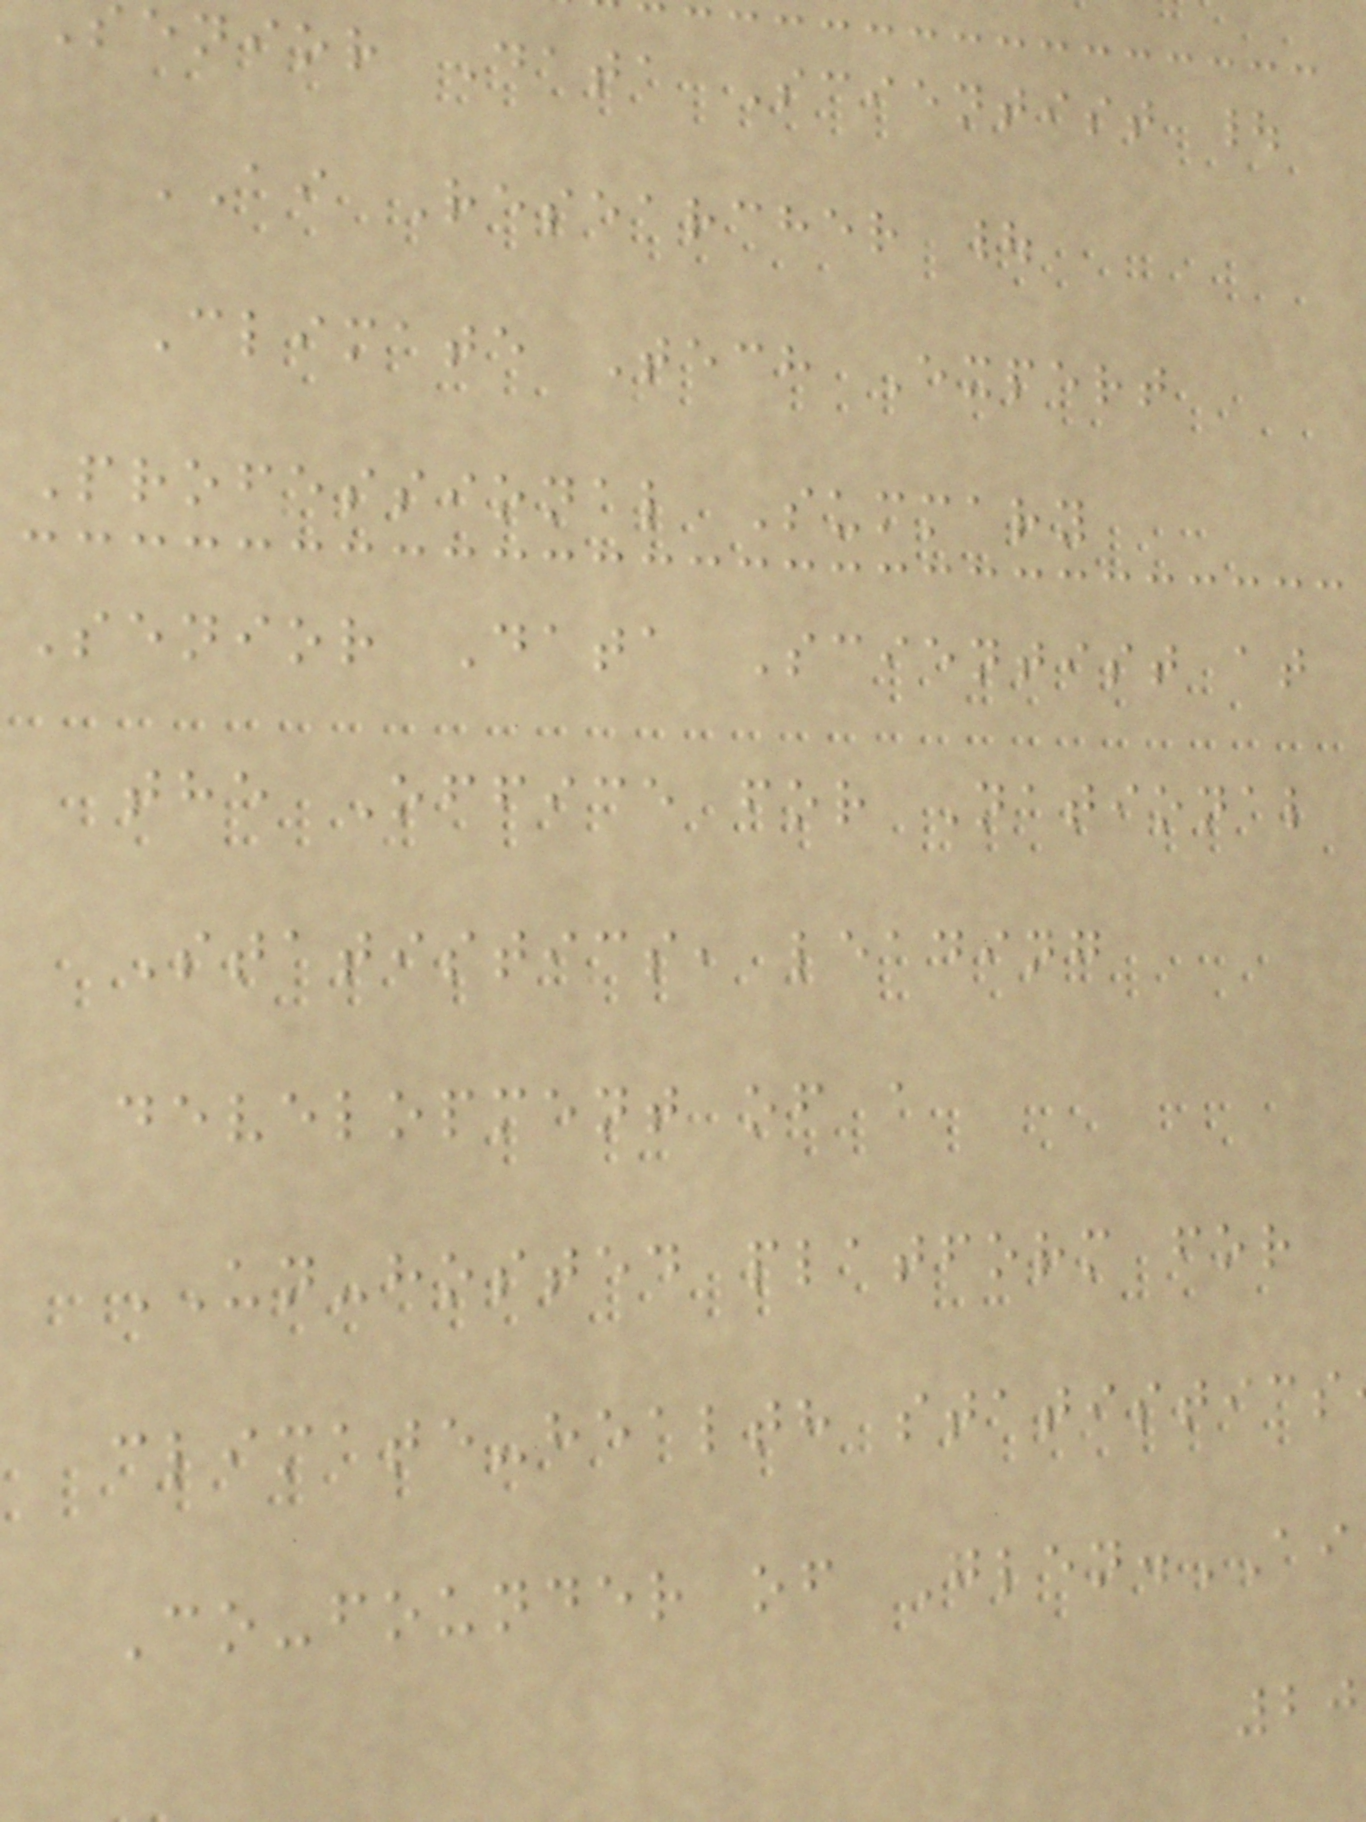enior Data Scientist |
AI Researcher |
Climate Tech Expert
Professional Summary
Senior Data Scientist at
the Office for National
Statistics, leading
development of a
UN-hosted platform for
climate-health statistics
Co-founder of Glen.AI
